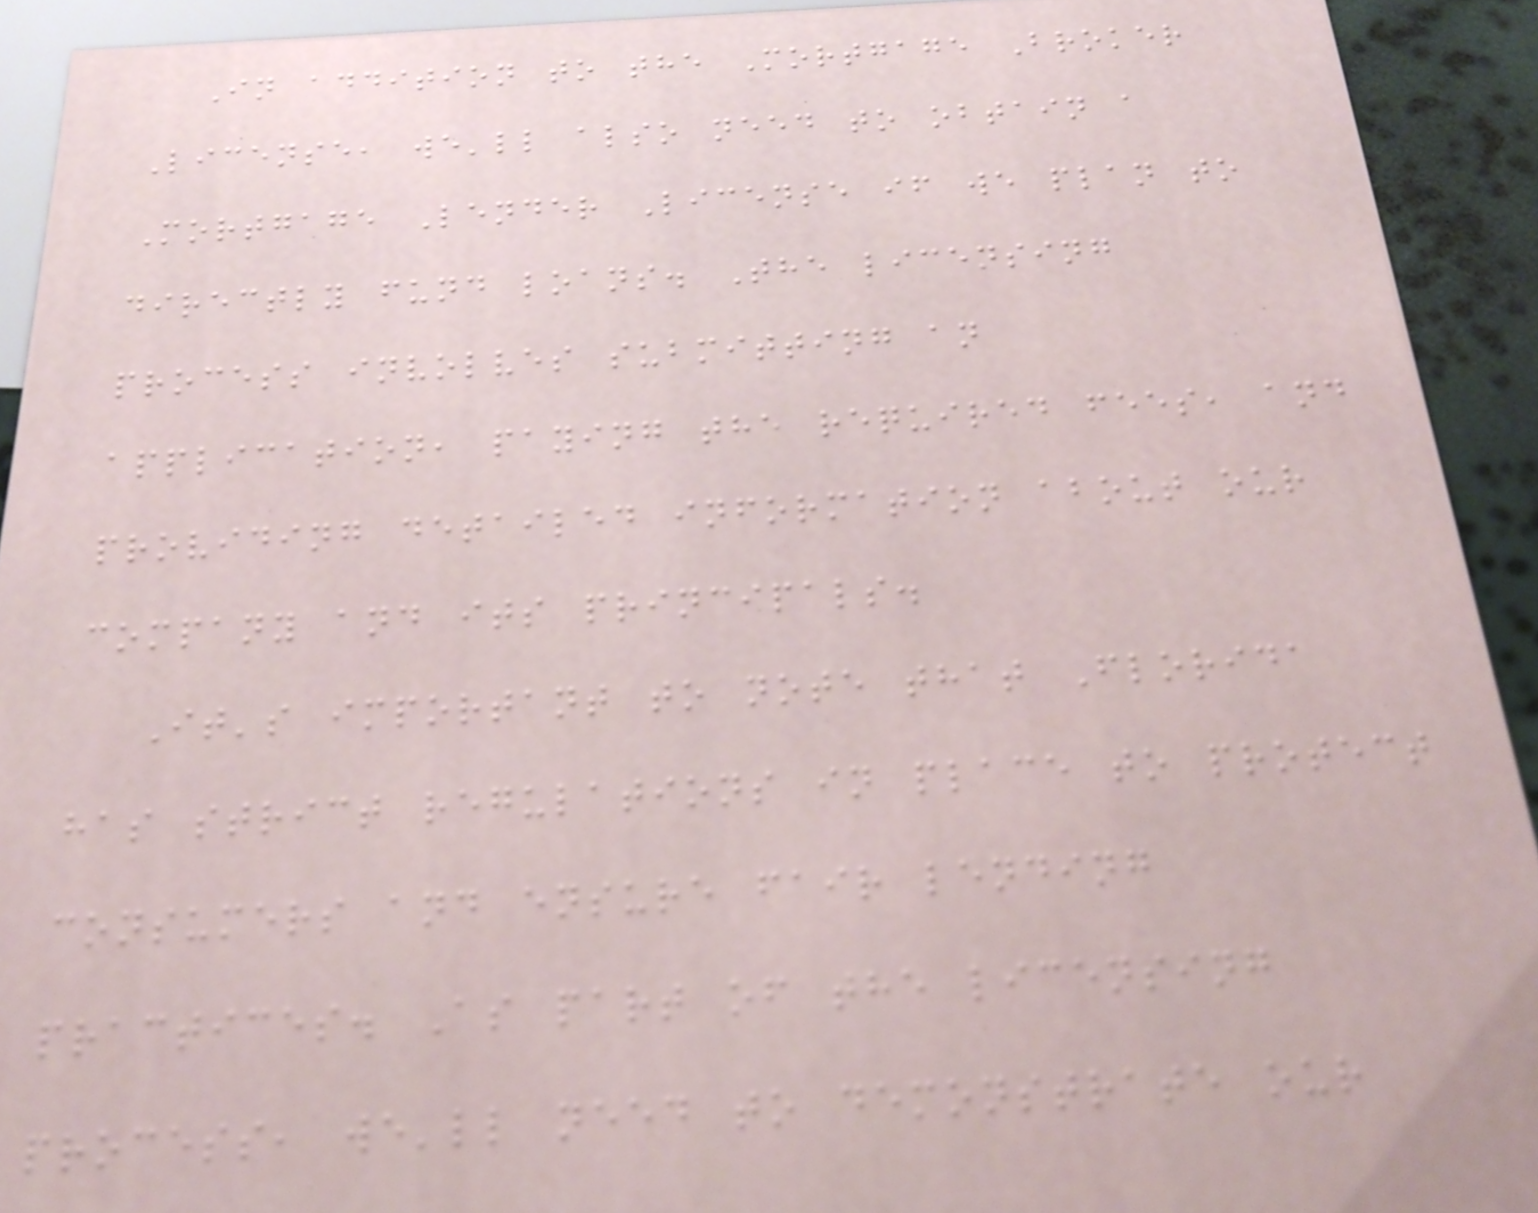In addition to the Mortgage Broker
License, we'll also need to obtain a
Mortgage Lender License if we plan to
directly fund loans. The licensing
process involves submitting an
application, paying the required fees, and
providing detailed information about our
company and its principals.
It's important to note that Florida
has strict regulations in place to protect
consumers and ensure fair lending
practices. As part of the licensing
process, we'll need to demonstrate our
